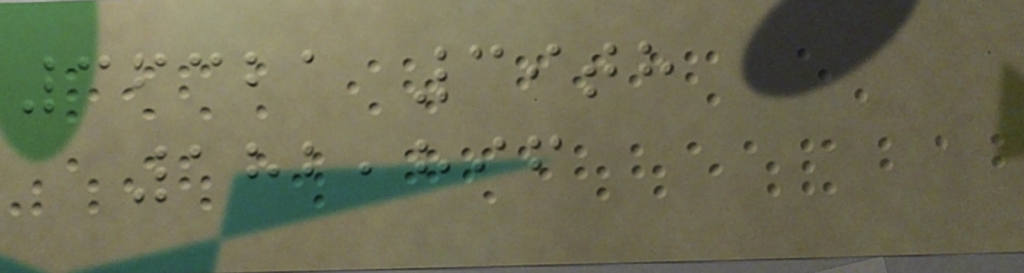36321 39th
182,896
